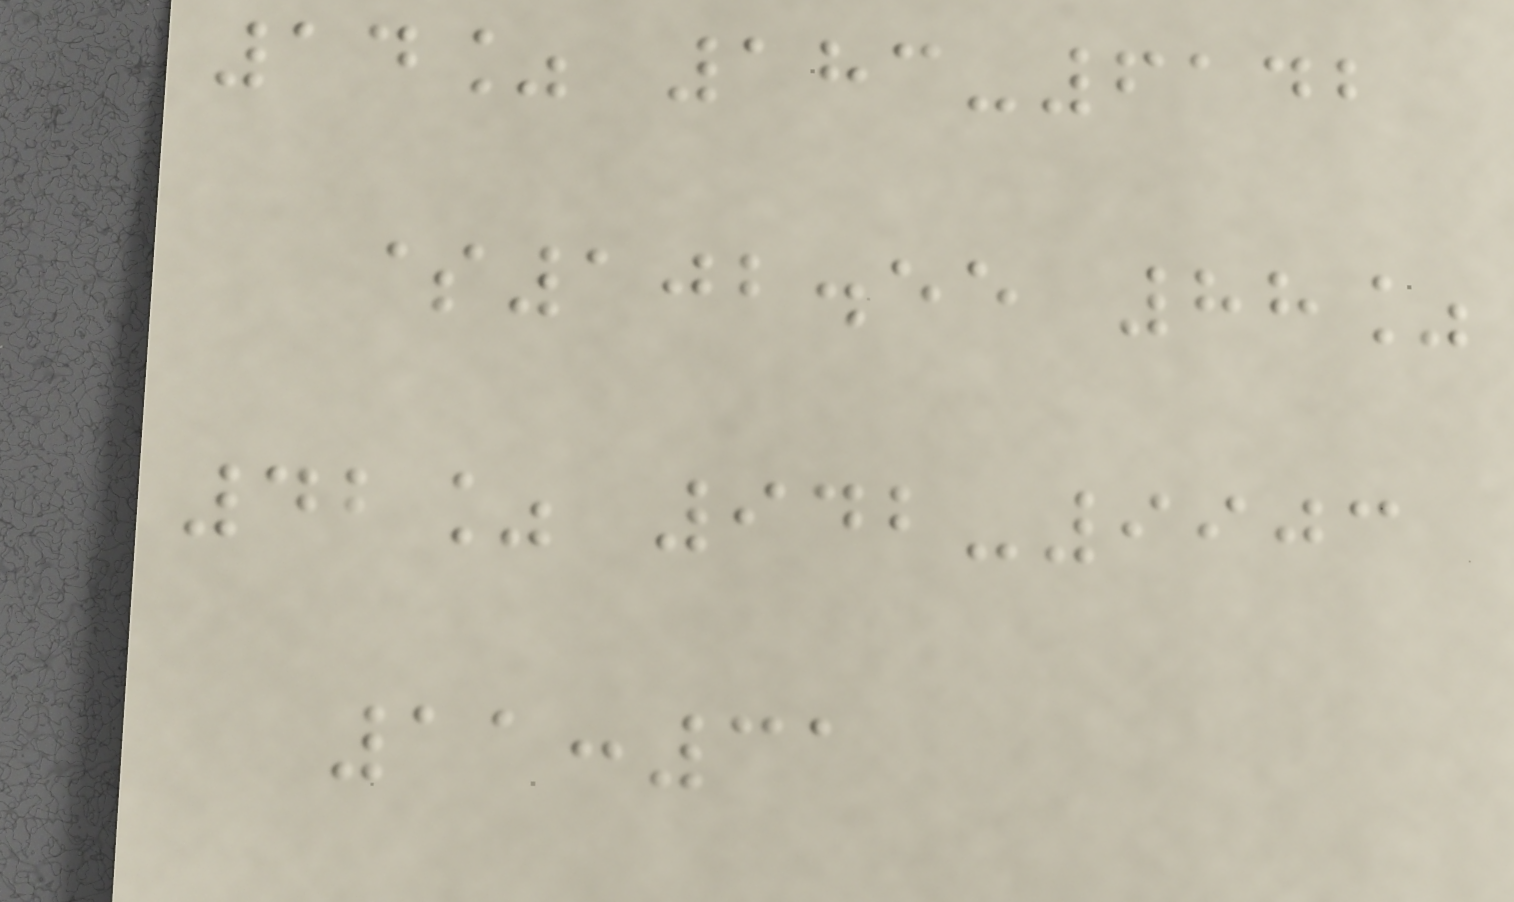14% 183-6142
$102.55 88%
42% 942-9903
11:31
